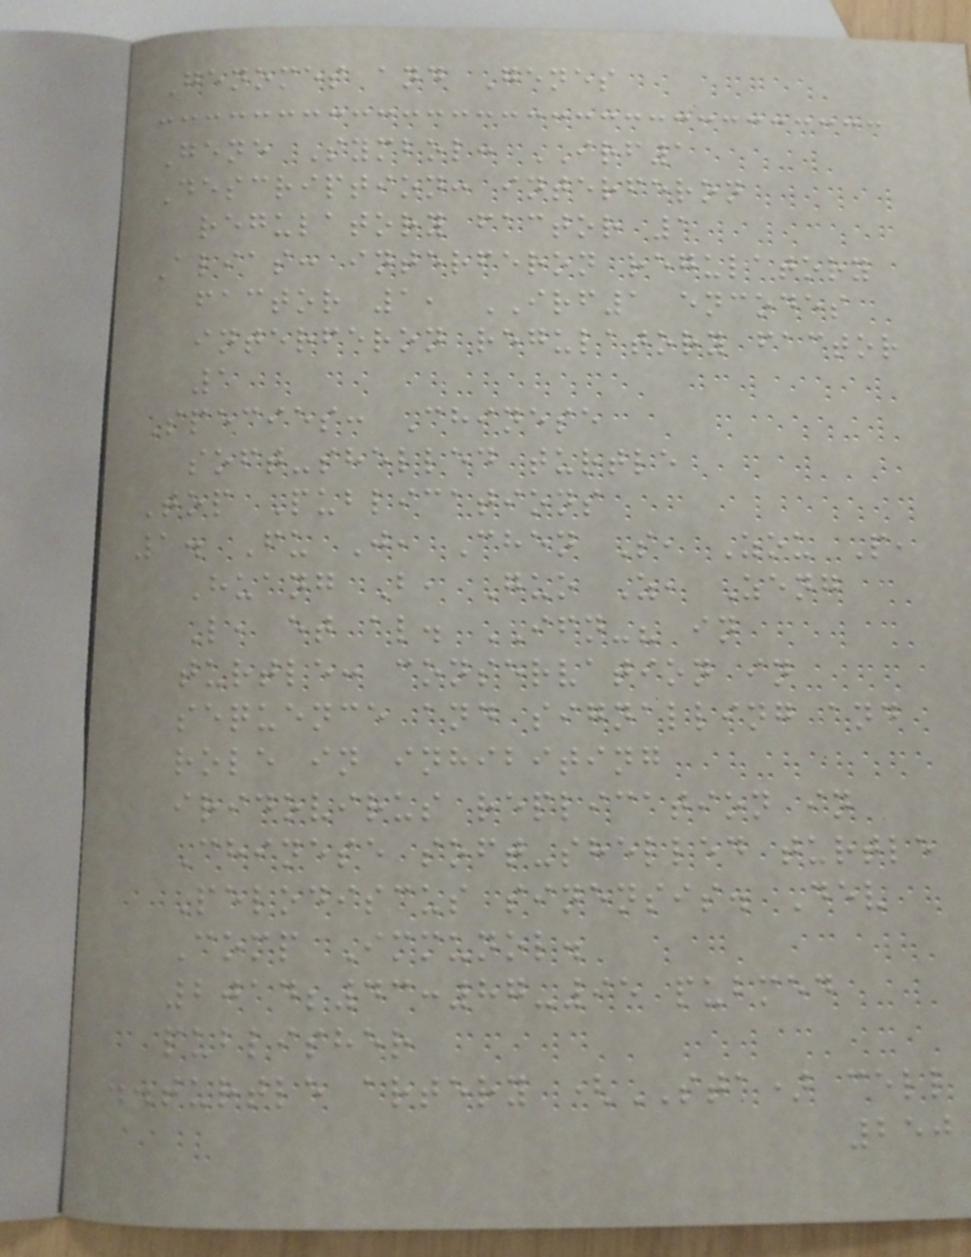Genomes and Genes
Gene Symbol: IRF1
Description: interferon
regulatory factor 1
Alias: interferon regulatory
factor 1, IRF1 encodes
interferon regulatory factor
1
Species: Chinese
soft-shelled turtle
Top Publications
1. Fu J, Chen S, Zou P,
Huang B, Guo Z, Zeng
L, et al. IFN-? in
turtle: conservation in
sequence and signalling and
role in inhibiting
iridovirus replication in
Chinese soft-shelled turtle
Pelodiscus sinensis. Dev
Comp Immunol.
2014;43:87-95 pubmed
publisher
..turtle artery (STA) cell
250
